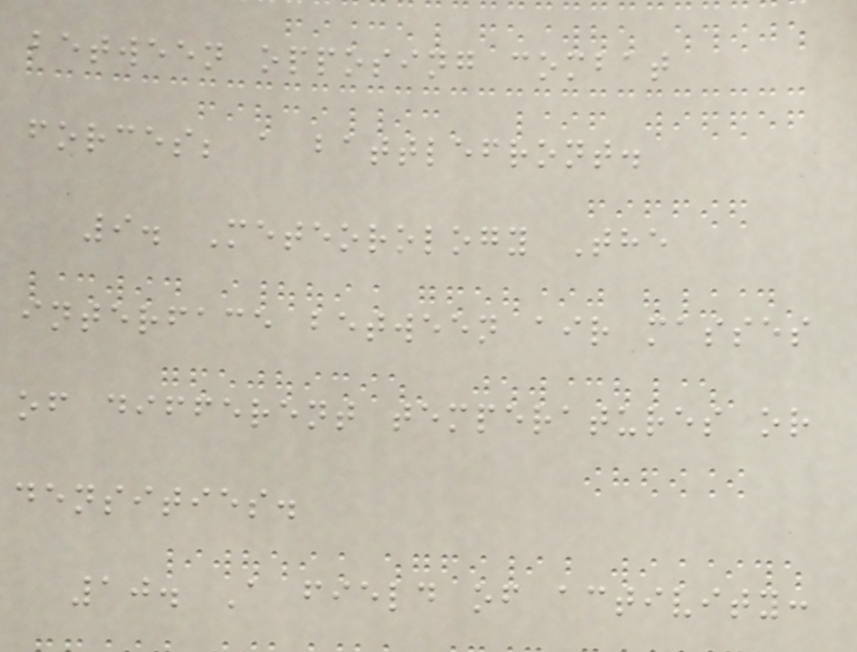between opposing combat
forces; a battlefront.
9. Meteorology The
interface between air masses
of different temperatures or
densities.
10. A field of activity:
